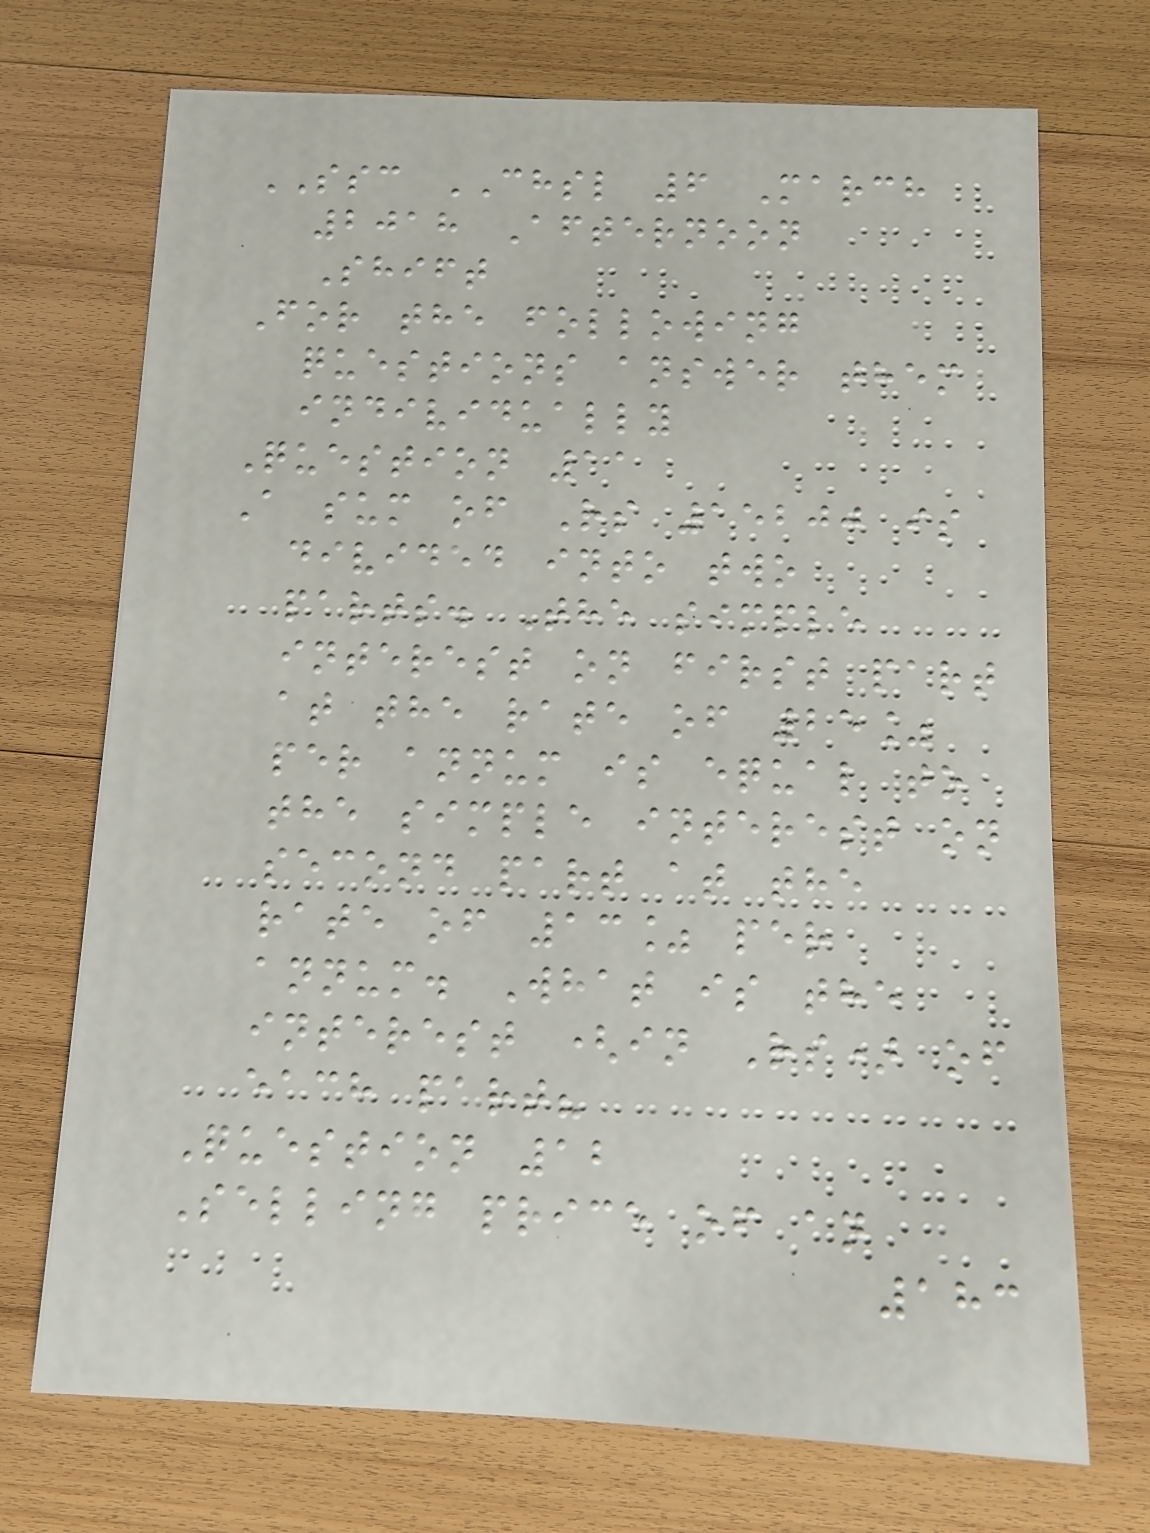SSC CHSL 6 March
2018 Afternoon
Shift
For the following
questions answer them
individually
Question 11
A sum of Rs 15200 is
divided into two
parts. The simple
interest on first part
at the rate of 25%
per annum is equal to
the simple interest on
second part at the
rate of 13% per
annum. What is the
interest (in Rs) of
each part?
Question 12
Selling price of an
183
